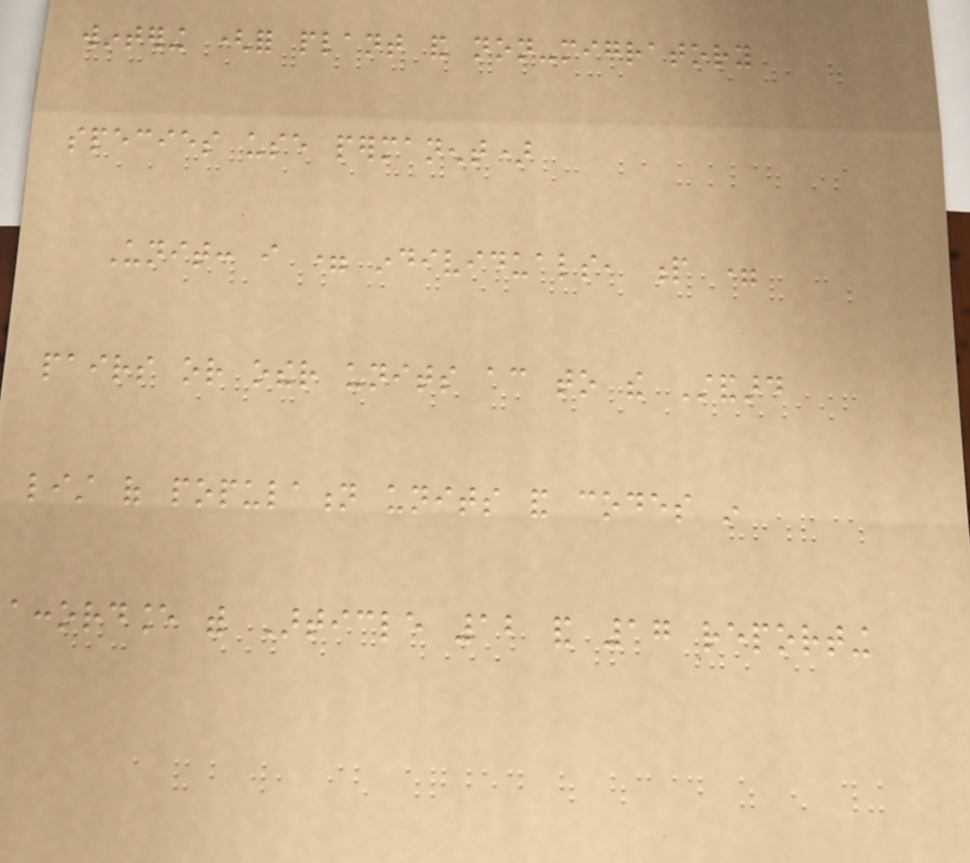wintering (for plant and non-migratory
species use permanent)
Unit: i = individuals, p =
pairs or other units according to the Standard
list of population units and codes in
accordance with Article 12 and 17 reporting
